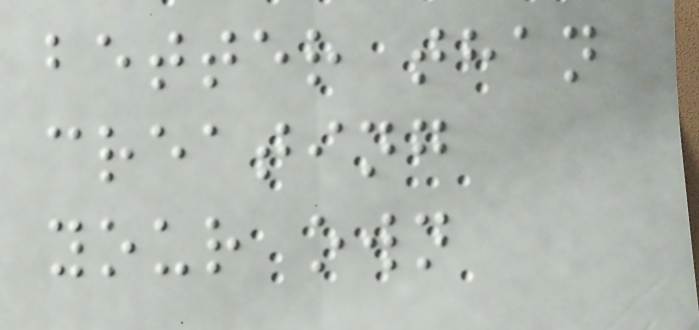better than
creating
your own
